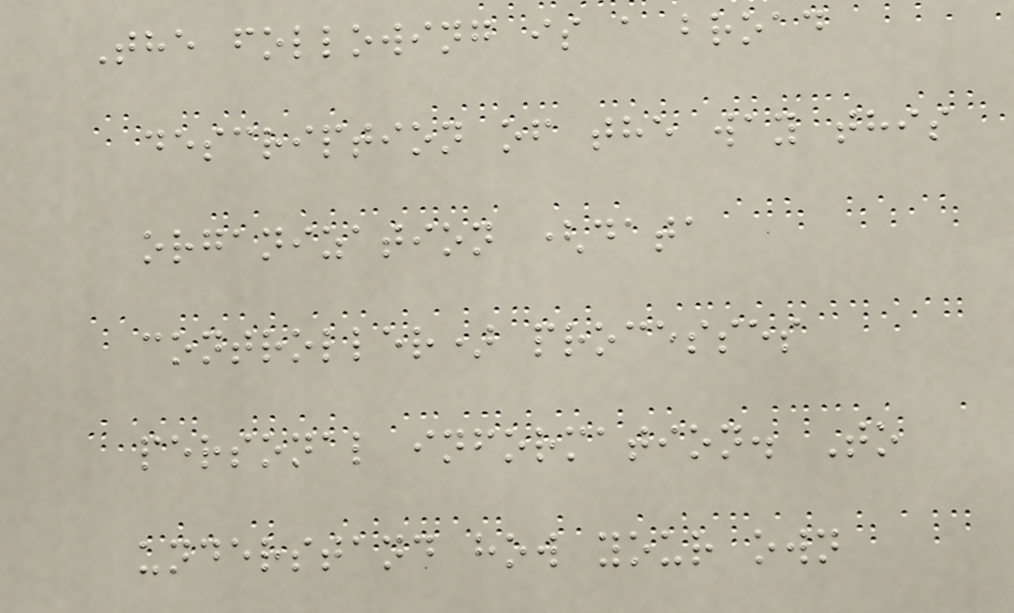The following is a broad
description of the way this
organization (data
controller) processes
personal information. To
understand how your own
